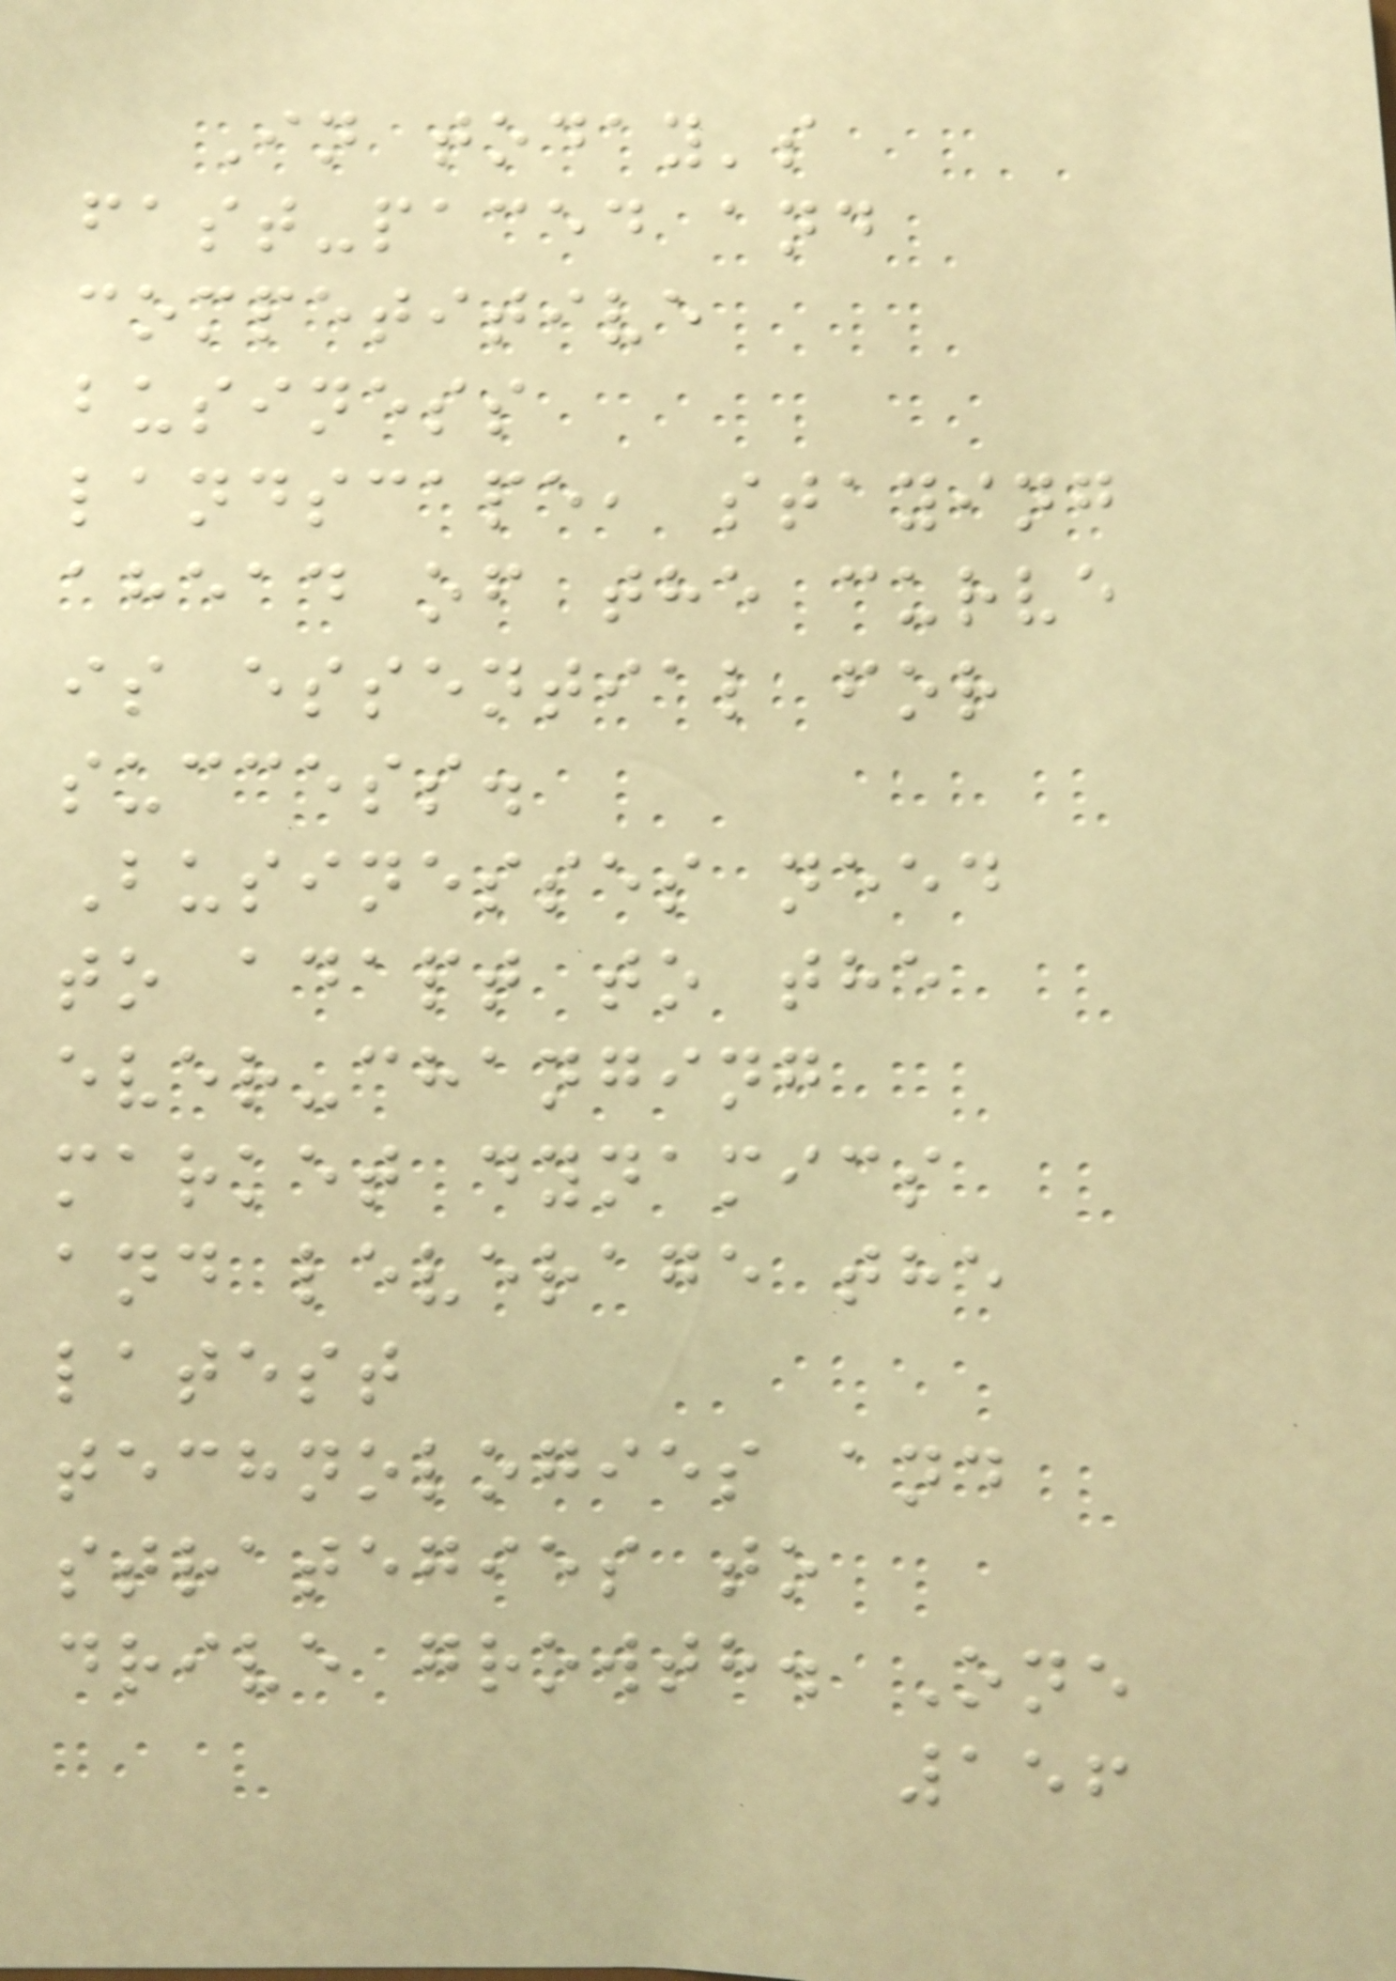In today's
fast-paced and
competitive
business
landscape, staying
ahead of the curve
is essential for
success.
Businesses need
to adapt to the
ever-changing
market dynamics
and leverage the
latest
technologies and
strategies to
drive growth. One
156
